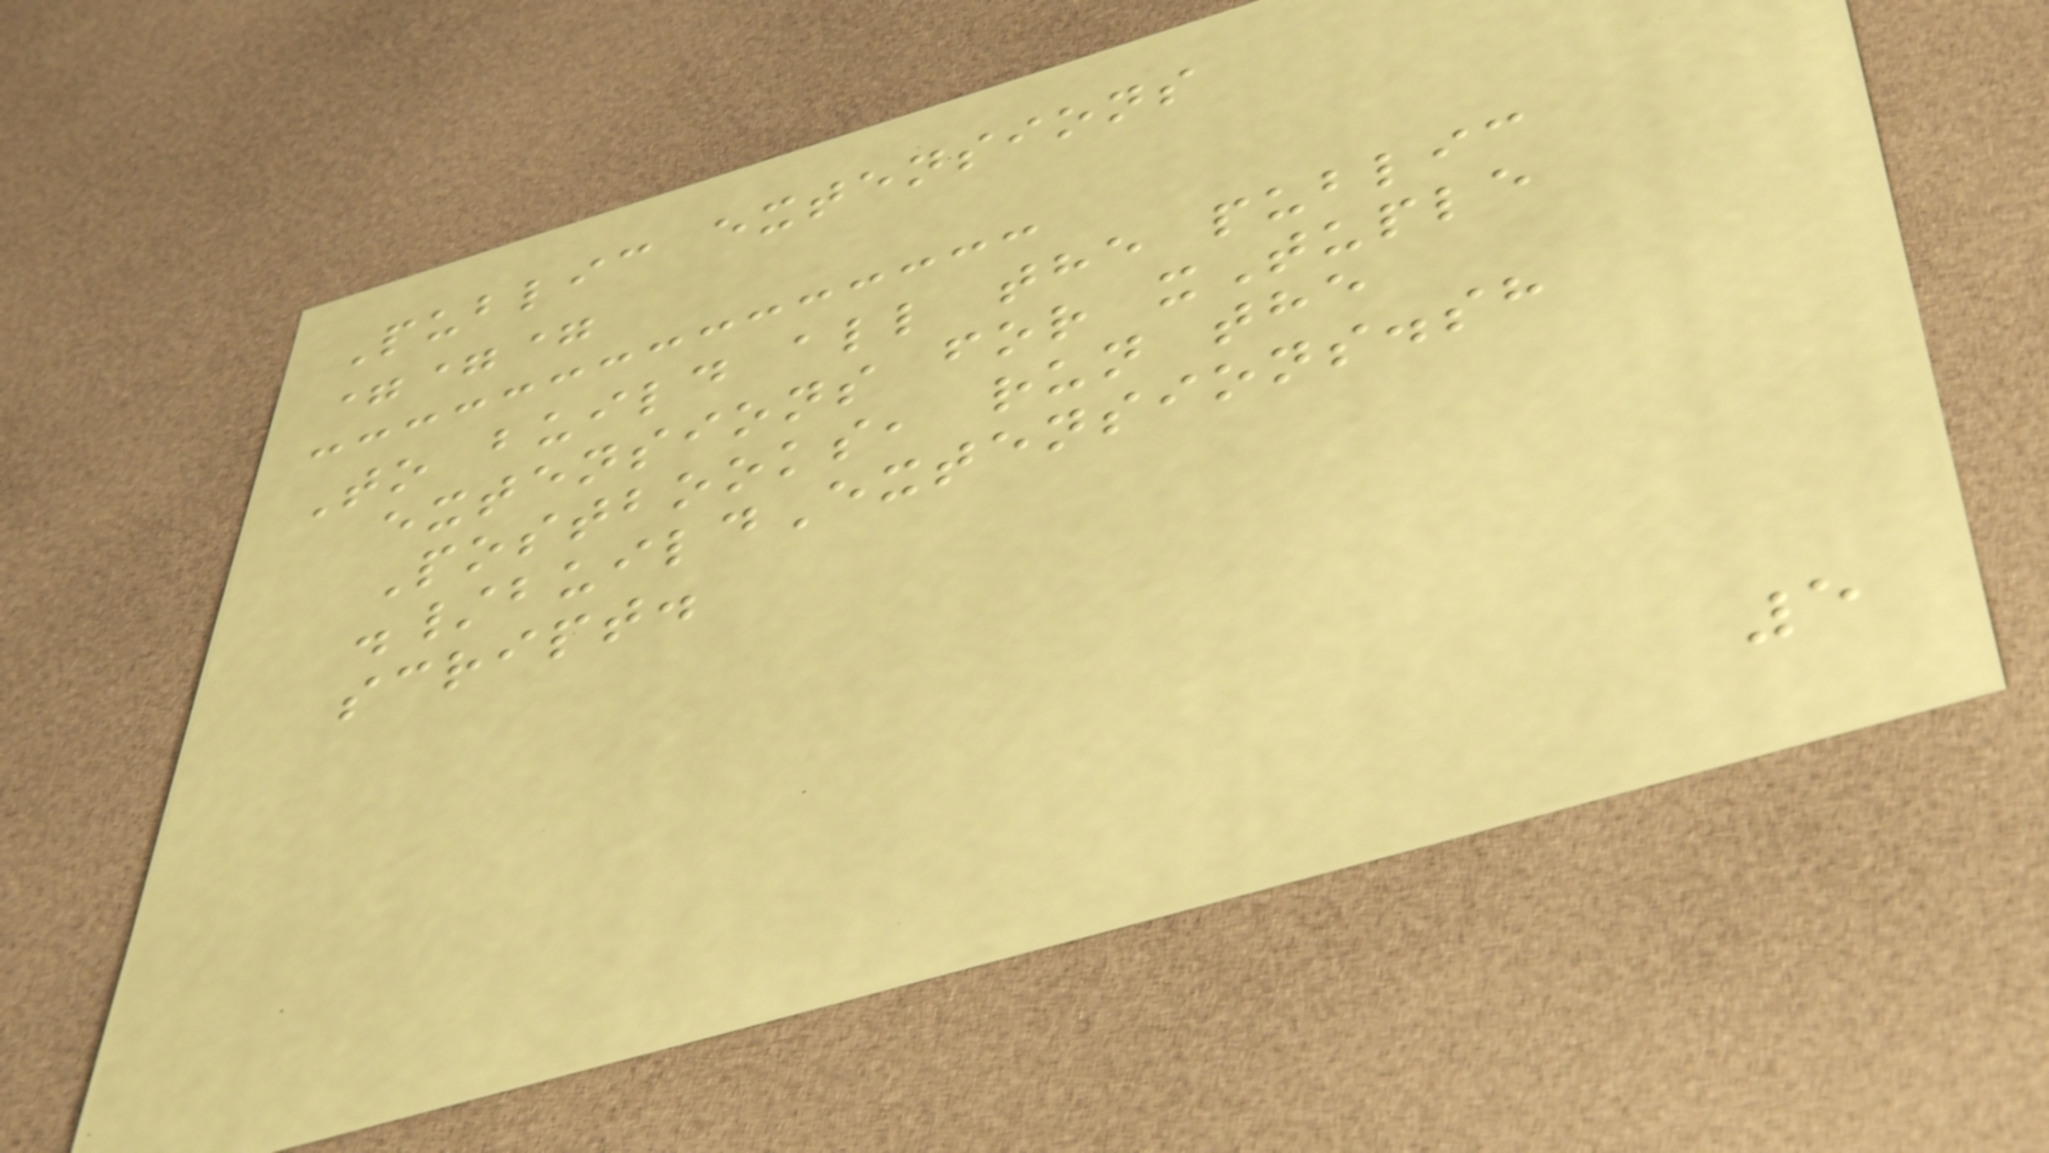Public extensions
===
To build all the public
extensions for xTuple
Postbooks, run the
./buildExtensions.sh
script.
5
